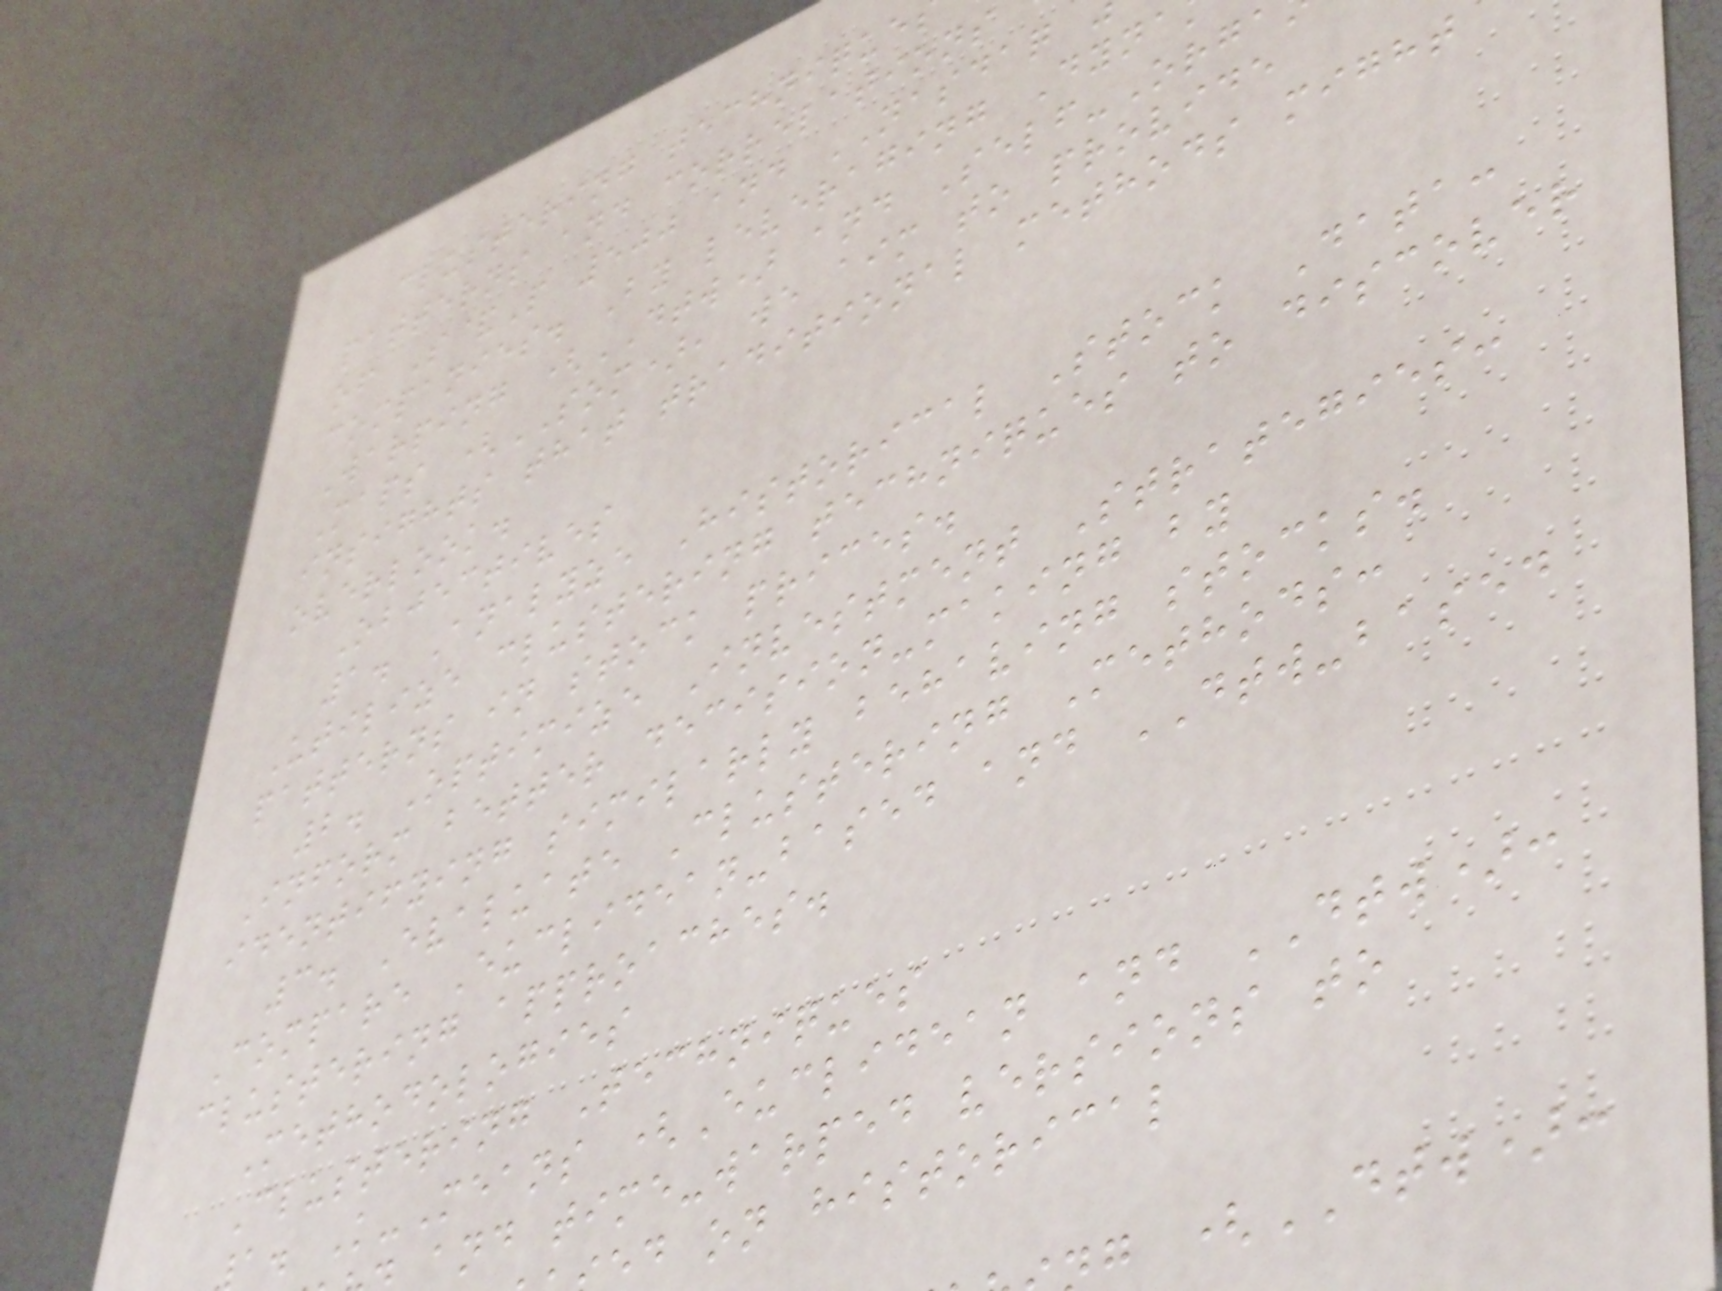clustering technique
patterns and correlations
of S&P 500 and NASDAQ
companies. By leveraging Dyna
Warping (DTW) and Self-Orga
Maps (SOM), we aim to provide
insights that traditional methods might
overlook.
Objectives
1. Analyze Historical Stock Data:
Utilize clustering techniques to discover
patterns in stock prices.
2. Optimize Investment Strategies:
Inform better decision-making by
identifying similarly behaving stocks.
3. Evaluate Clustering Methods:
Compare Euclidean-based and DTW-based
clustering approaches.
Methodologies
Clustering Techniques
a. K-Means (Euclidean and DTW):
and time-warped versions to
d on historical
g (DTW):
